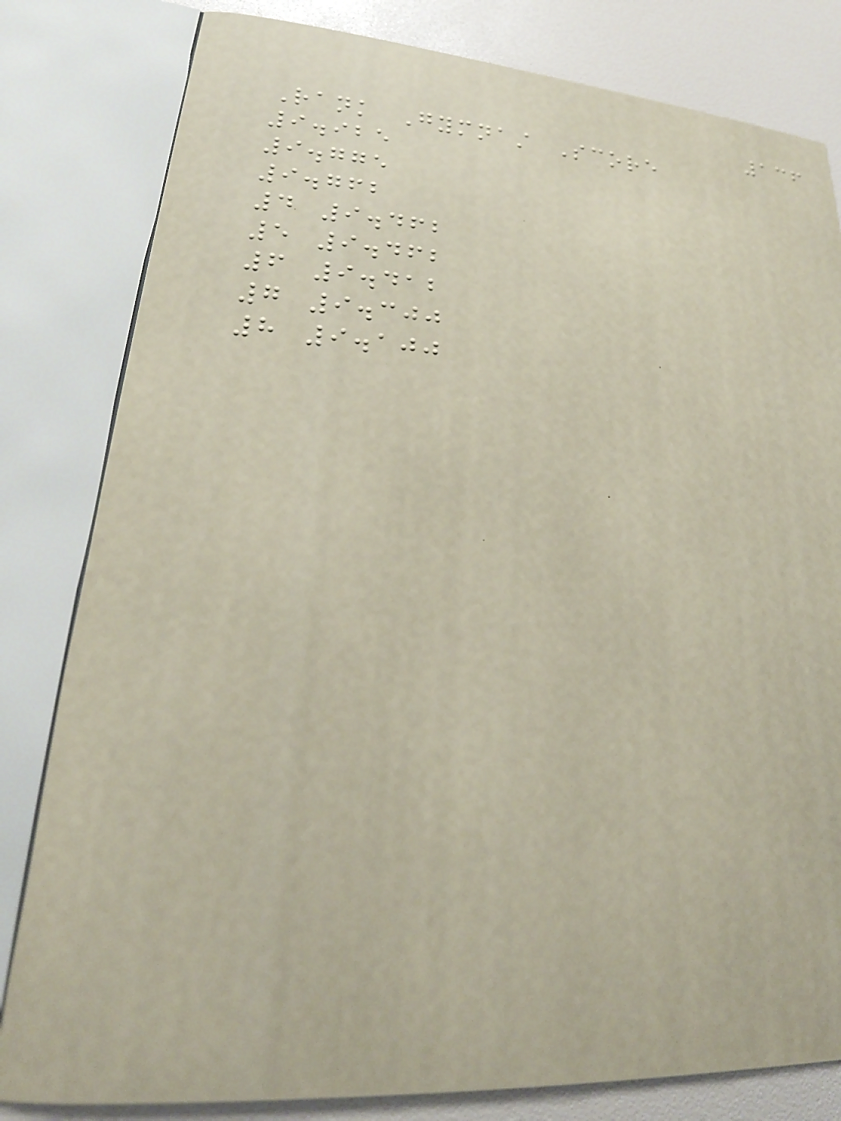136
Rank Gymnast Score
9.925
9.775
9.762
4 9.462
5 9.462
6 9.412
7 9.300
8 9.100
